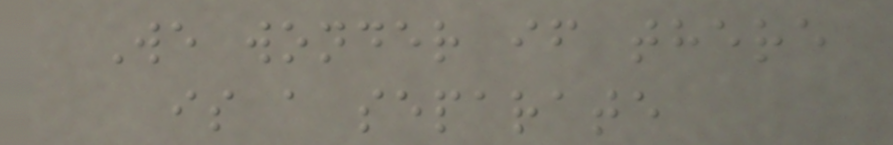We wonder if there
is a separate
